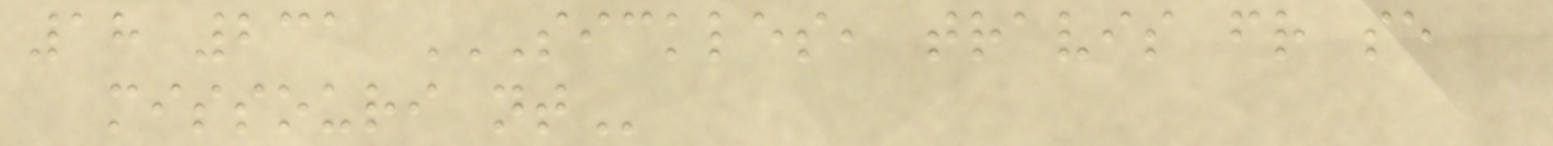18 231 SICKLES, TRAVIS FR SE
MISSOURI NT
